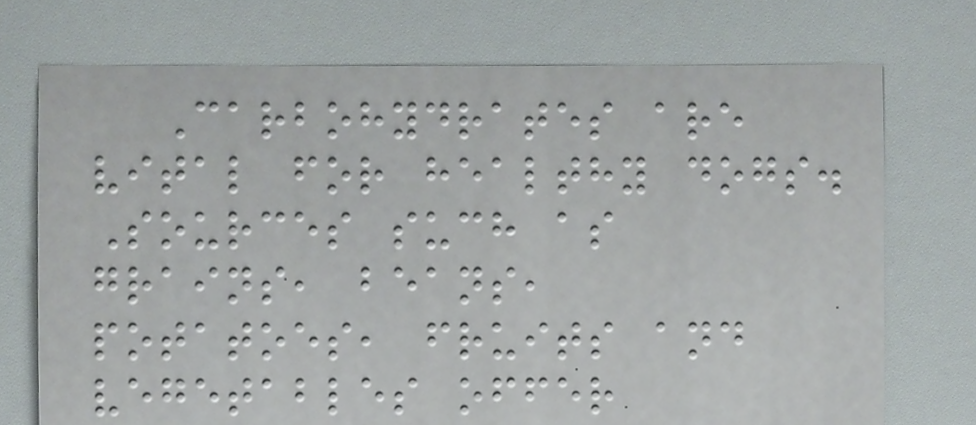Carbohydrates are
vital for healthy dogs.
Sources such as
grains, beans,
potatoes, fruits and
vegetables offer
